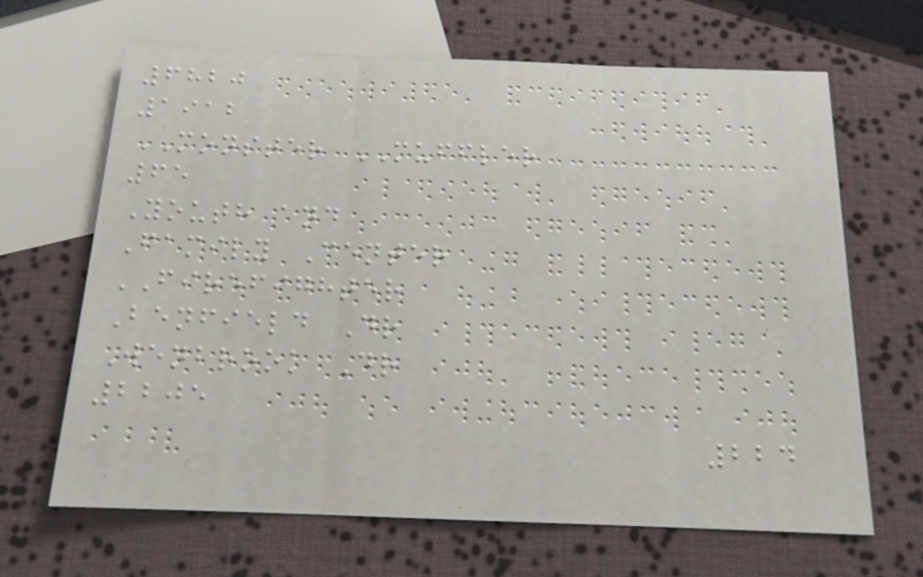6820
1912
MONSTER MUFFLER
65
Youth and
Family Center
FIREFIGHTER
Benfield Dr
Wenbrook Dr
2205
224
